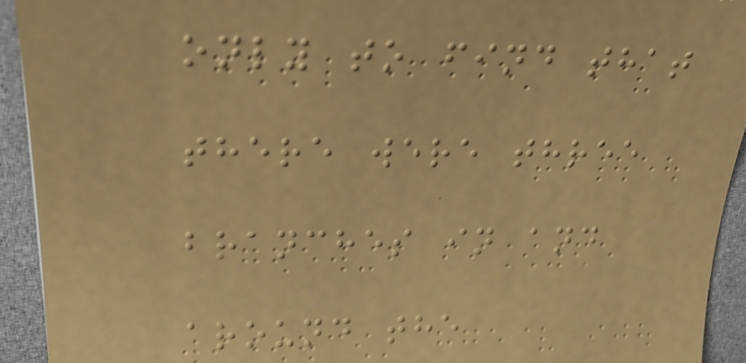only to find that
there were three
branches in and
around the
